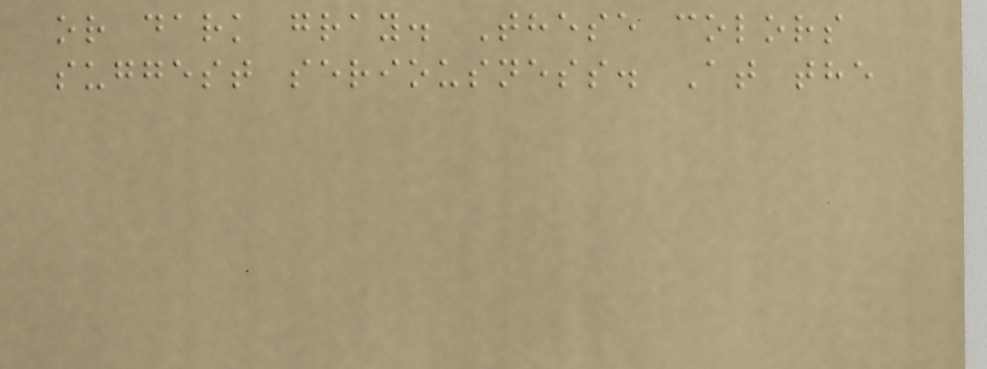or dark gray. These colors
suggest seriousness. At the
